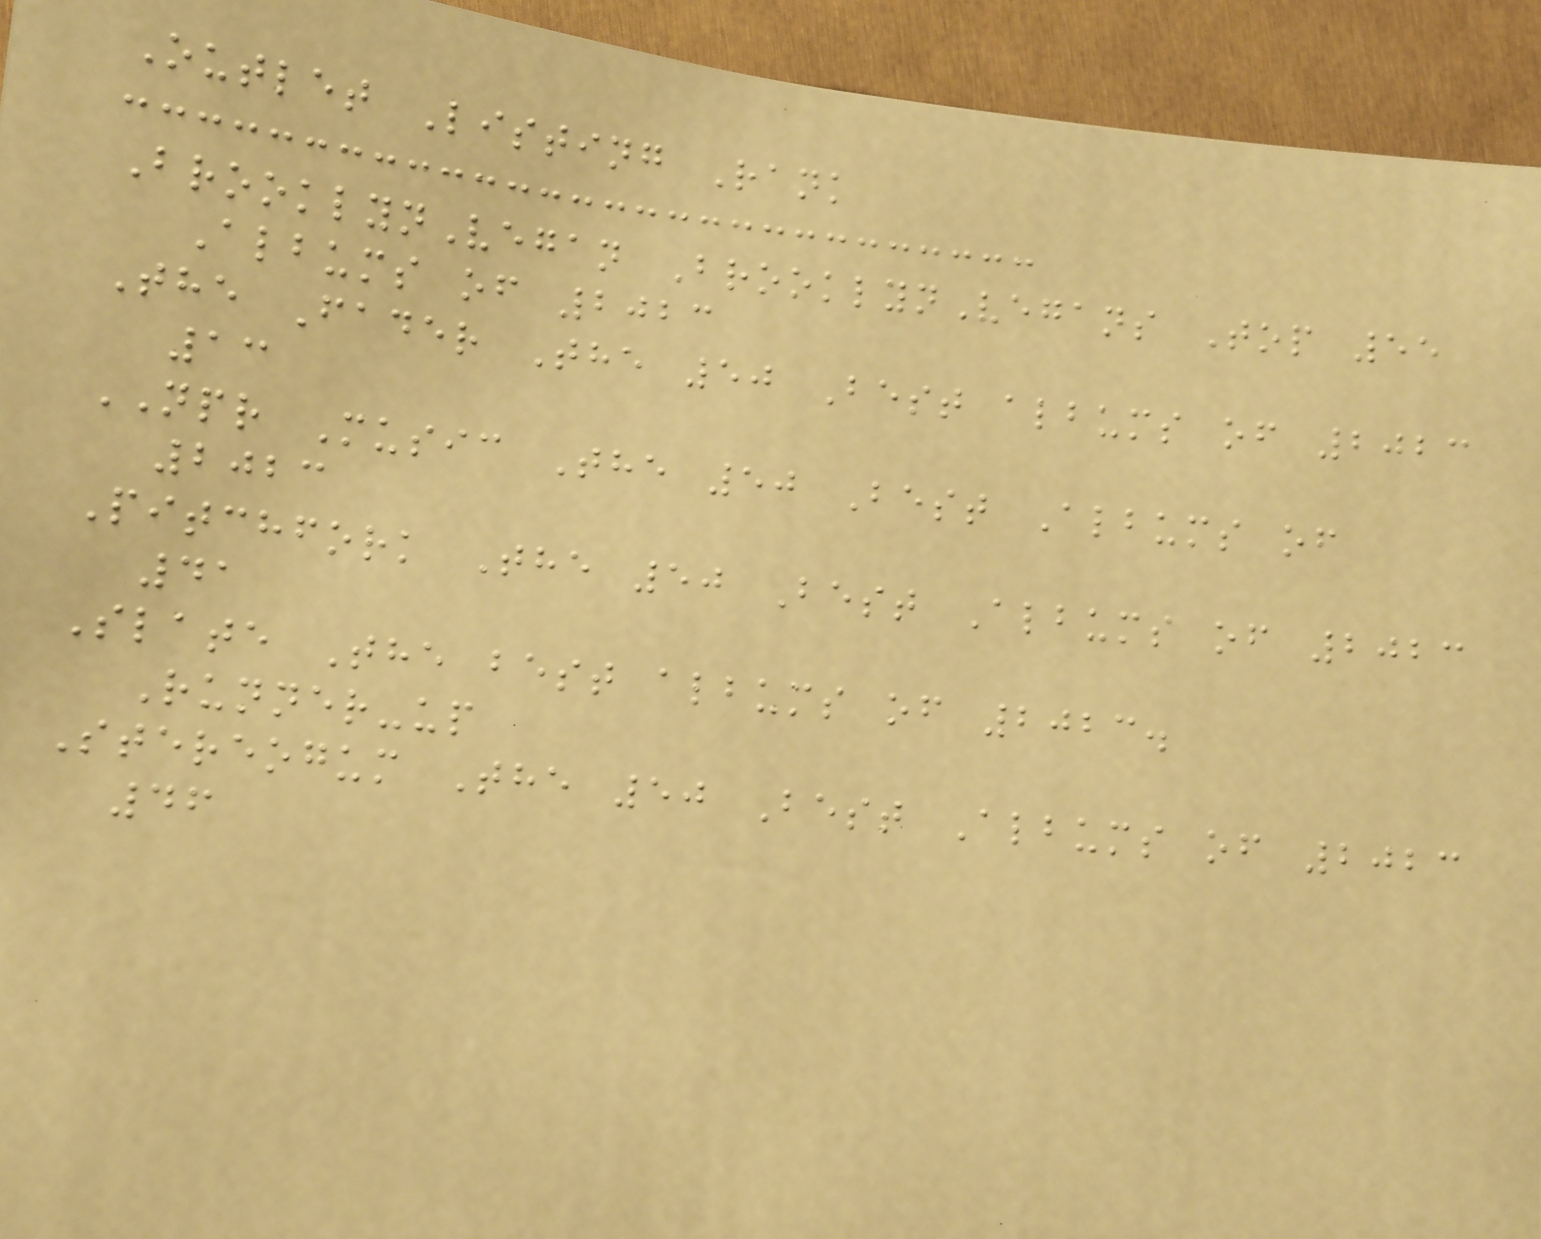Outlet Listing Rank
BrooklynVegan BrooklynVegans Top 55
Albums of 2023
The Fader The 50 Best albums of 2023
13
NPR Music The 50 Best Albums of
2023
Pitchfork The 50 Best Albums of 2023
41
Slate The best albums of 2023.
Runner-up
Stereogum The 50 Best Albums of 2023
46
